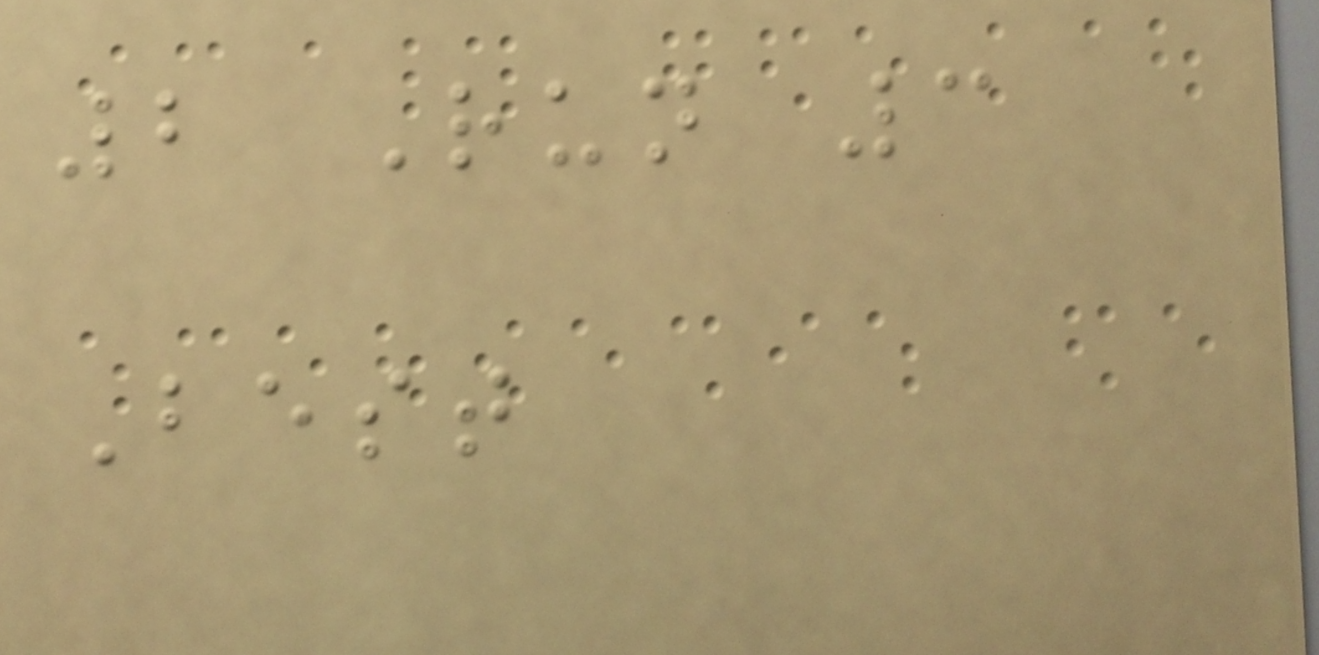2 Run 3
Best
